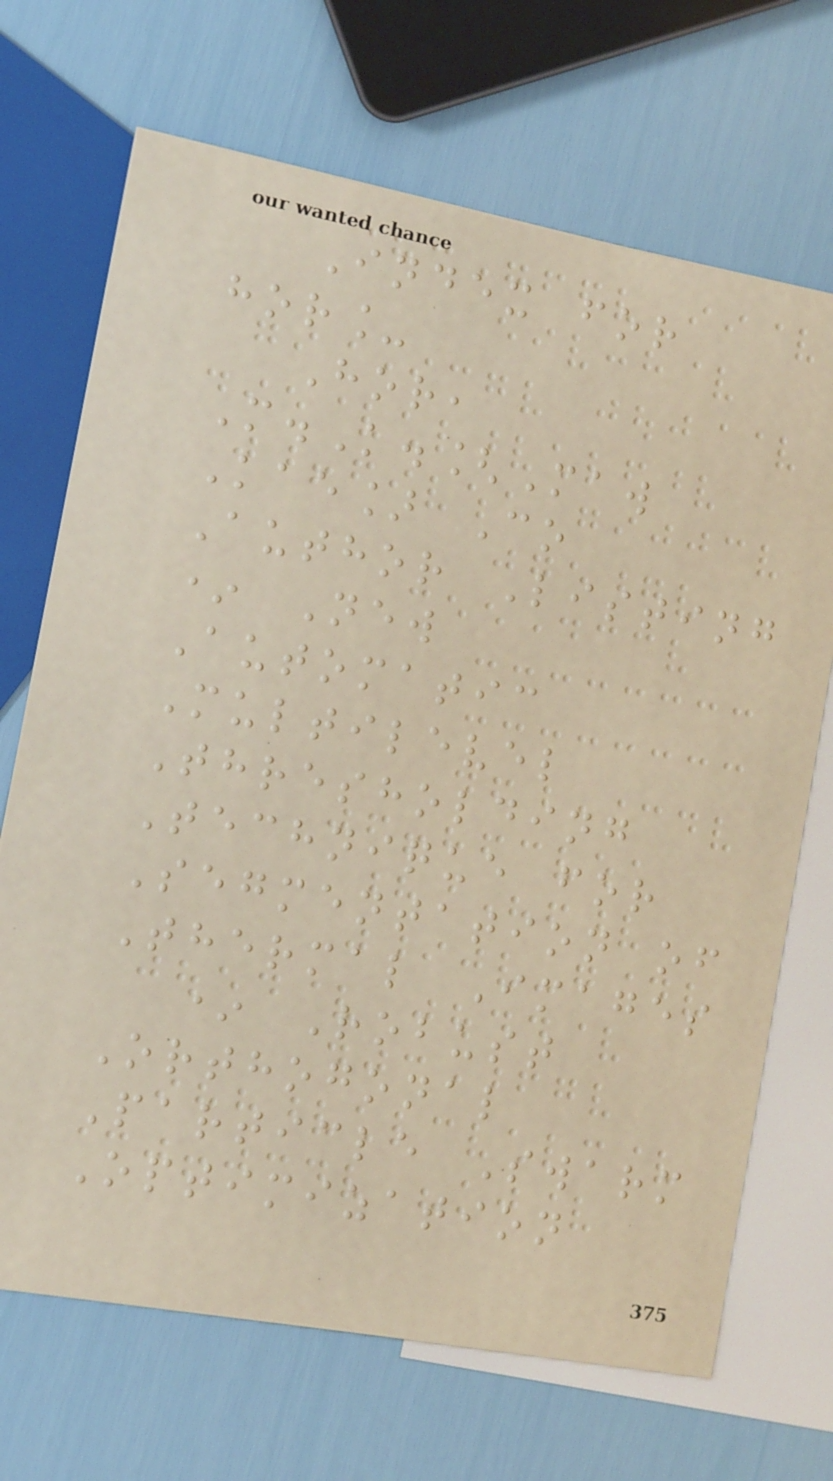Index for
hor_
Hor,
M.K.[Maw
Kae] Co
Author Listing
* New
Automatic
Multilevel
Thresholding
Technique for
Segmentation of
Thermal Images
* Robust
Orthogonal
Particle Swarm
Optimization
